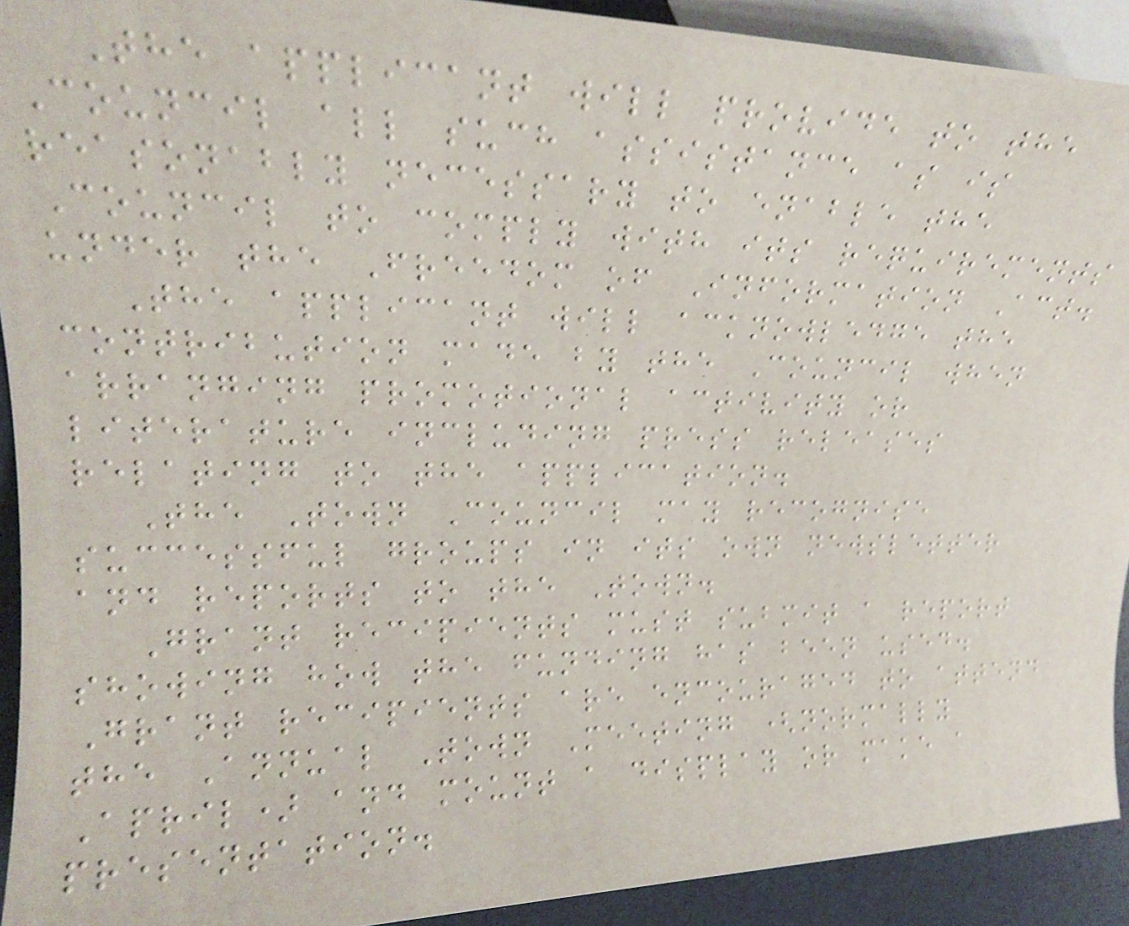The applicant will provide to the
Council all such assistance as is
reasonably necessary to enable the
Council to comply with its requirements
under the Freedom of Information Act.
The applicant will acknowledge the
contribution made by the Council when
arranging promotional activity or
literature including press releases
relating to the application.
The Town Council may recognise
successful groups in its own newsletter
and reports to the Town.
Grant recipients must submit a report
showing how the funding has been used.
Grant recipients are encouraged to attend
the Annual Town Meeting (normally
April) and mount a display or make a
presentation.
